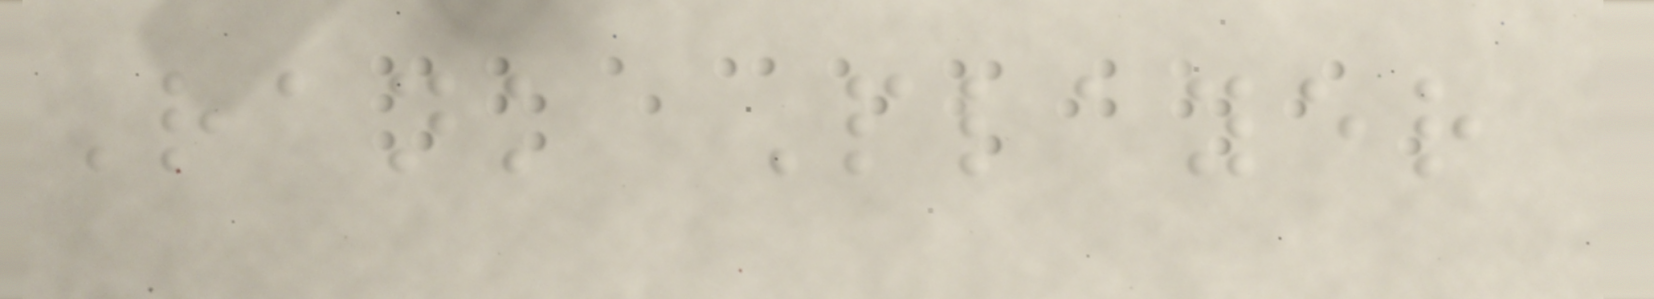Rank Player
